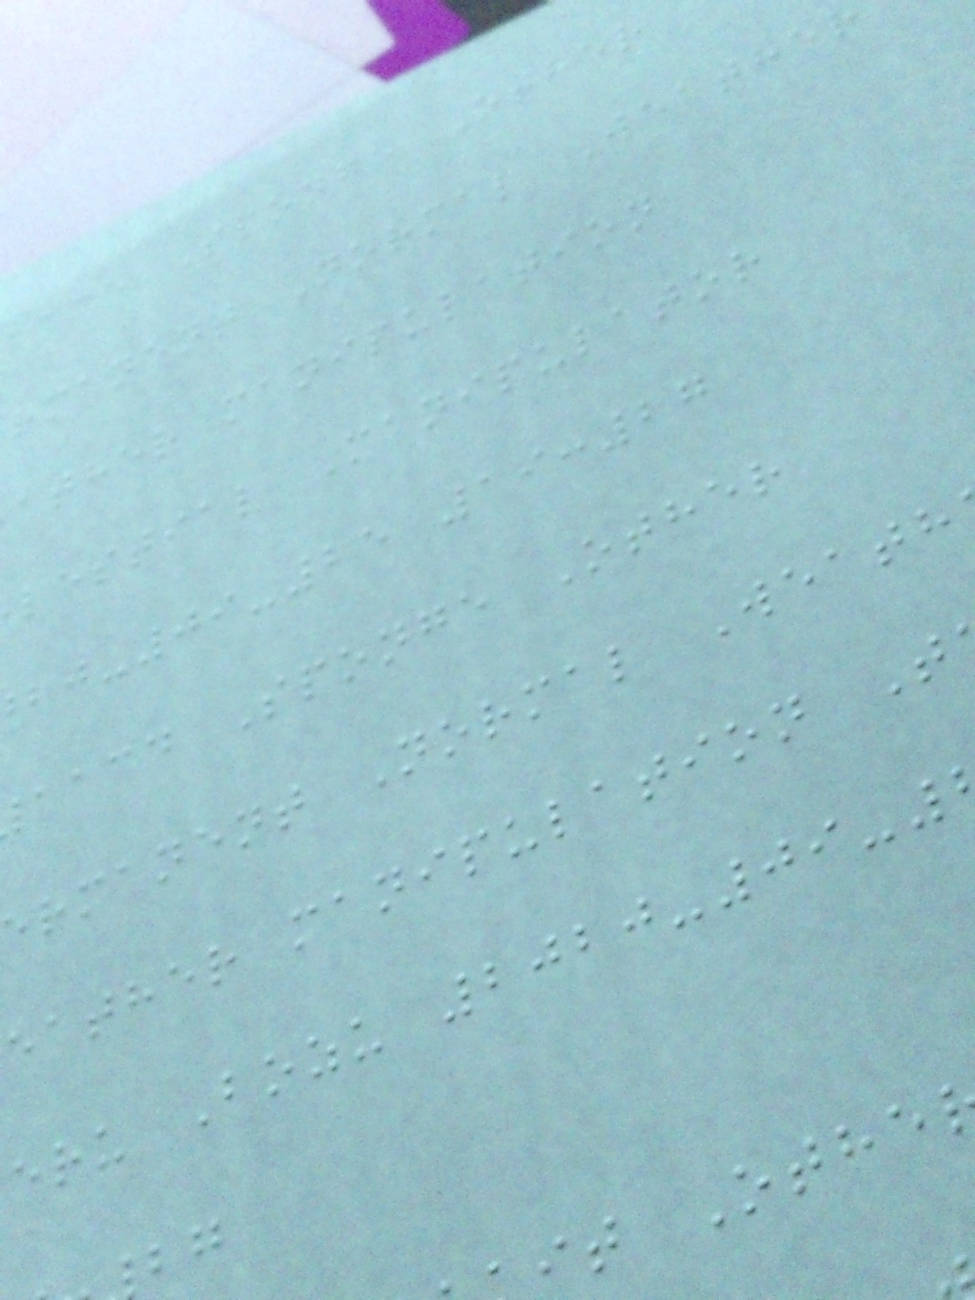aace Sponge Other
rmanent Normal Weather
ather manipulation
lestial Manipulator
-09-25 19:27
aacd Sponge Other
rmanent Normal Weath
eather manipulation T
eru Bozu 2020-09-
it Othe
